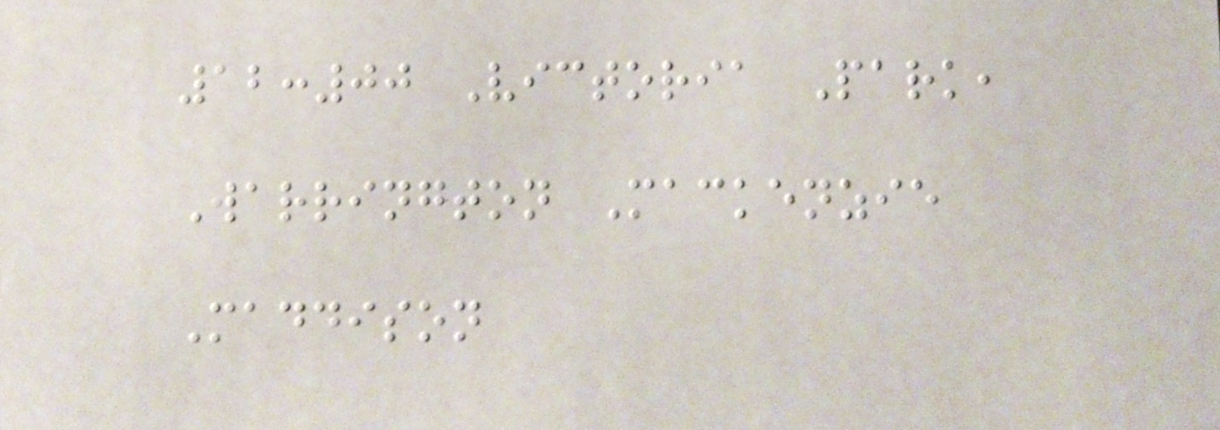12:00 Victoria Park,
Warrington Mackenzie
Maddison
